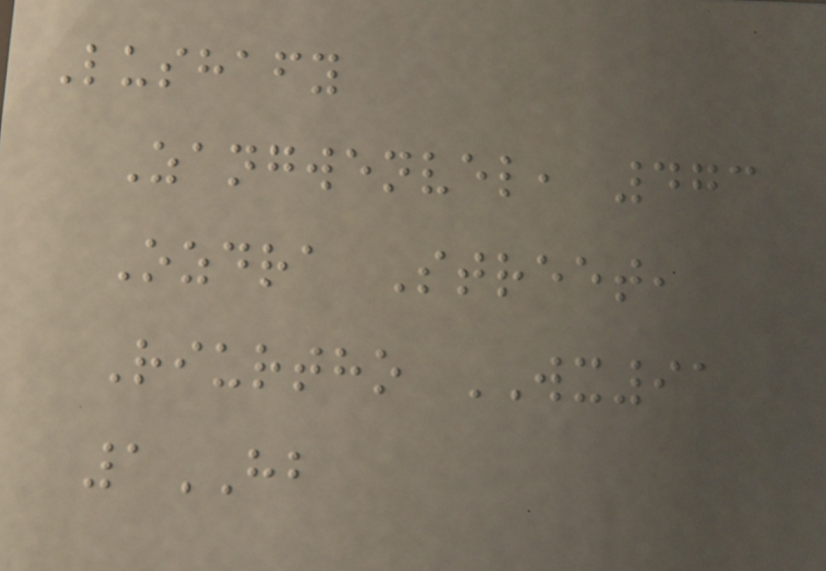Lushafy
Zangwenvel, 473
Ozdra Street,
Riurtho WX91
1HB
